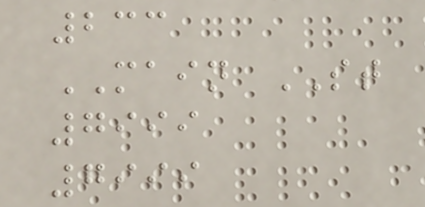233
MAIN ST
7999
7999
